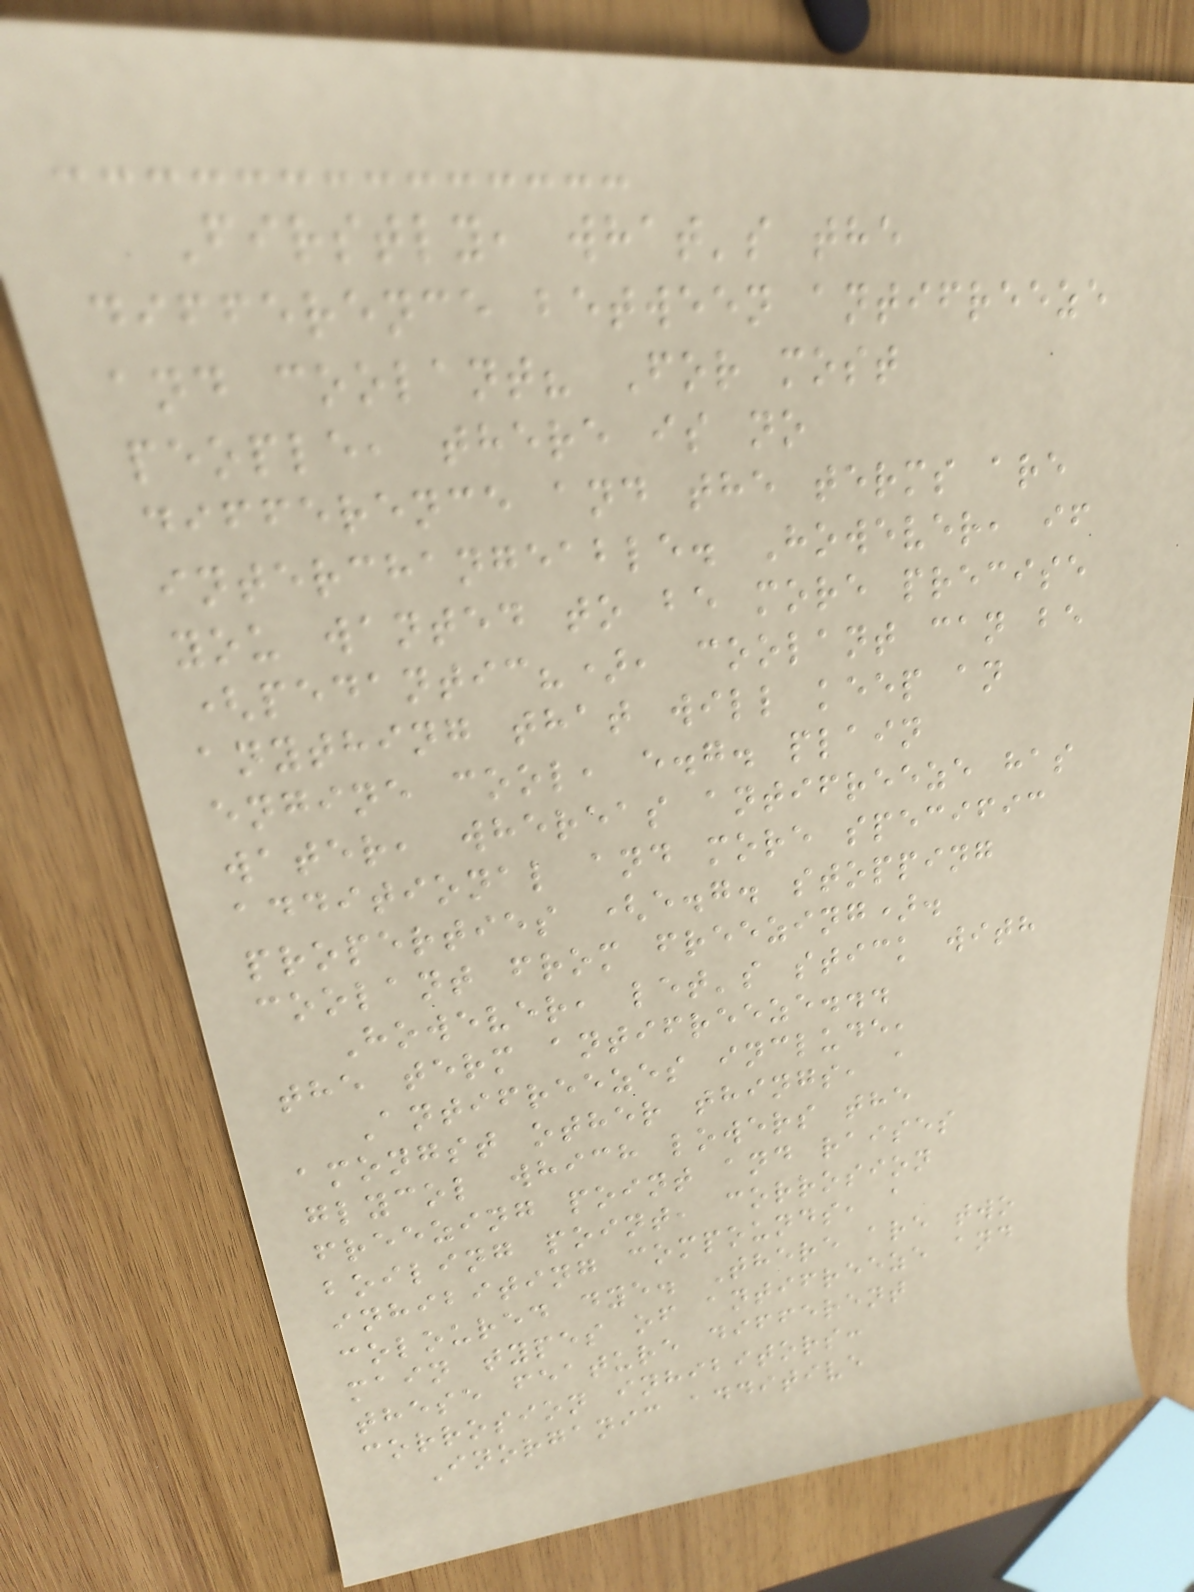Firstly, what's the
difference between antifreeze
and coolant? For most
people, there is no
difference and the terms are
interchangeable. However, if
you wanted to be more precise
(pedantic?), coolant can be
anything that will keep an
engine cool, e.g. plain
water, whereas antifreeze has
additional and more specific
properties (e.g. stopping
coolant from freezing).
However, let's stick with
the term antifreeze...
Antifreezes include,
amongst other things, a
glycol which lowers the
freezing point and raises
boiling point, corrosion
inhibiting compounds, a
coloured dye. There are two
main types of antifreeze and
these feature different
corrosion inhibitors:
Inorganic additive
